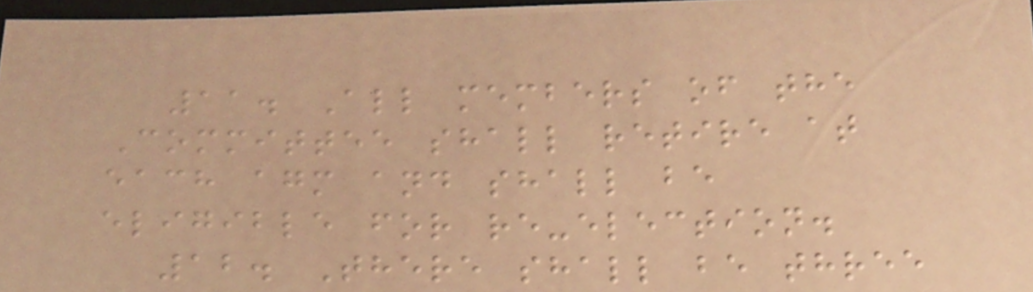11. All members of the
Committee shall retire at
each agm and shall be
eligible for re-election.
12. There shall be three
